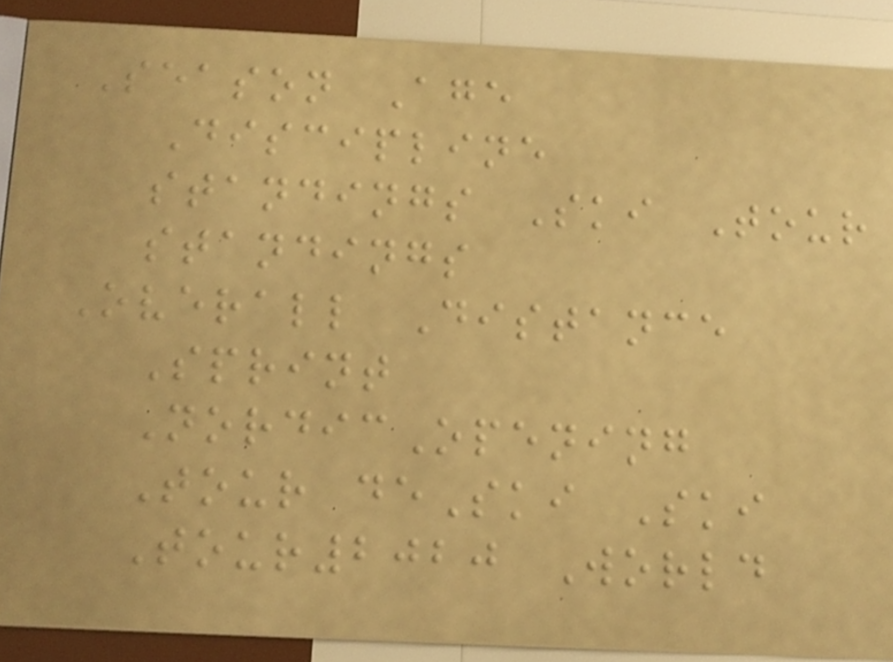Season Age
Discipline
standings Ski Tour
standings
Overall Distance
Sprint
NordicOpening
Tour deSki Ski
Tour2020 World
